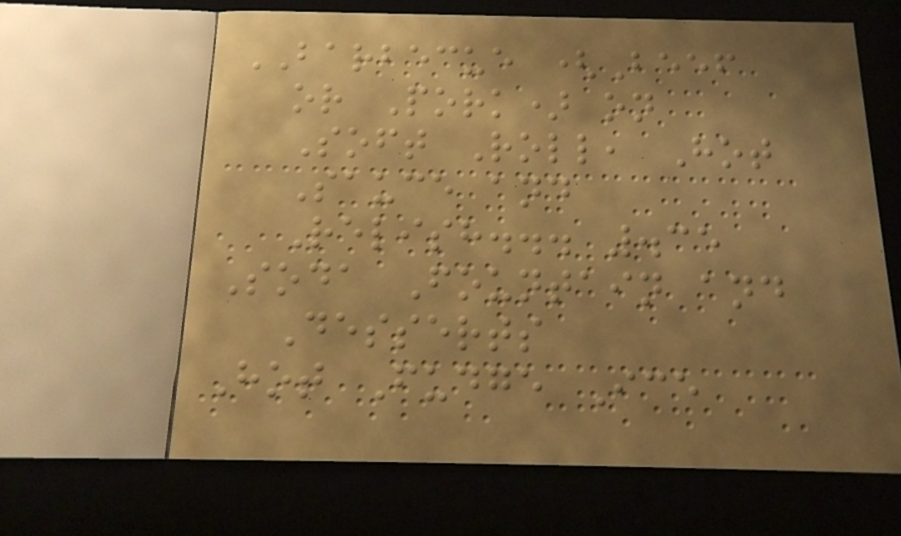BARBECUE (Beef
or Pork) on
Soft Roll, Hot
Sauce and
Relish... .35
Soda Fountain and
Desserts
Hot Fudge Ice
